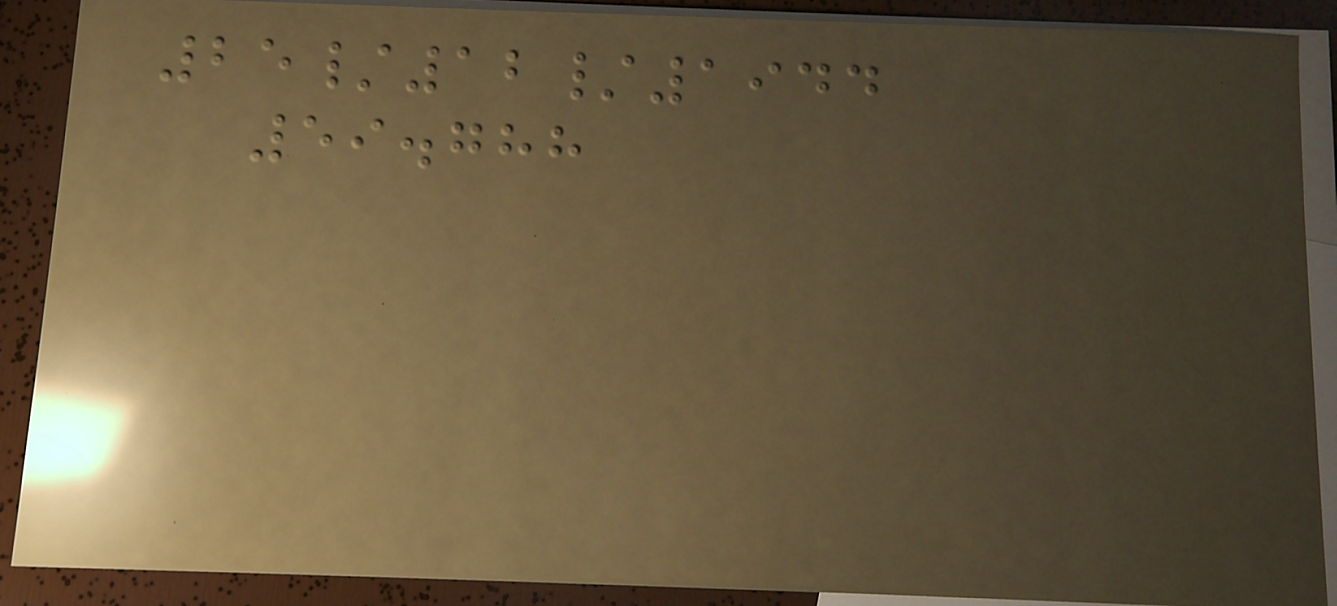25/12/1944
59.788
